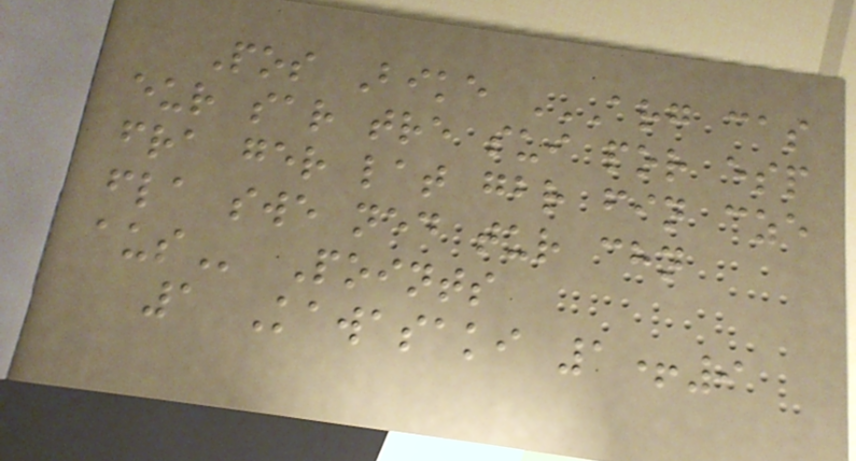Pos Bike ARG CAS
EUR SAR TRE SUI POR ESP
FRA GER LAT GBR FIN CZE
FLA SWE NED TUR CHN
AUS Points
1 Kawasaki 1+9
